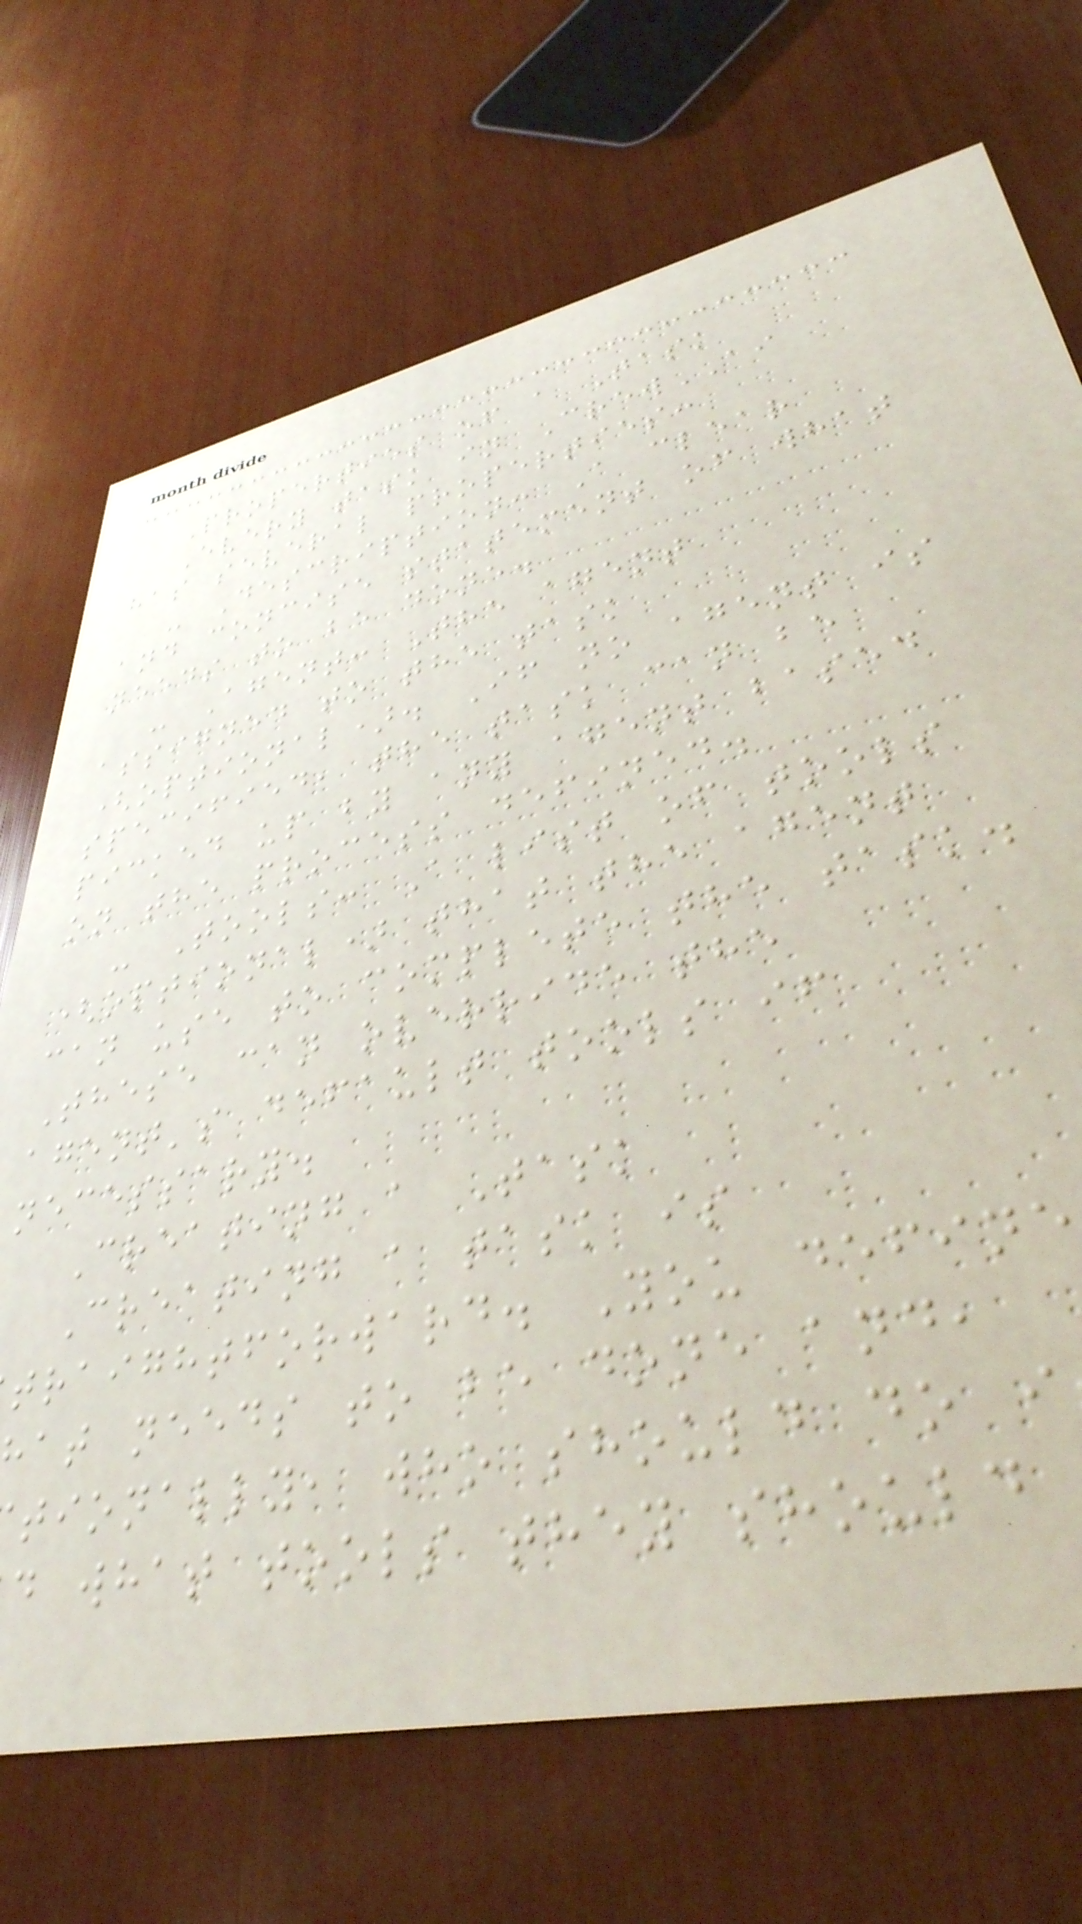Properties of a Task
Every task in CrewAI
has several properties:
- Description: A clear
and concise statement of what
needs to be done.
- Agent: The agent
assigned to the task
(optional). If no agent is
specified, the task can be
picked up by any agent based
on the process defined.
- Tools: A list of tools
(optional) that the agent
can use to complete the task.
These can override the
agent's default tools if
necessary.
Creating a Task
Creating a task is
traightforward. You define
at needs to be done and,
tionally, who should do i
d what tools they should
